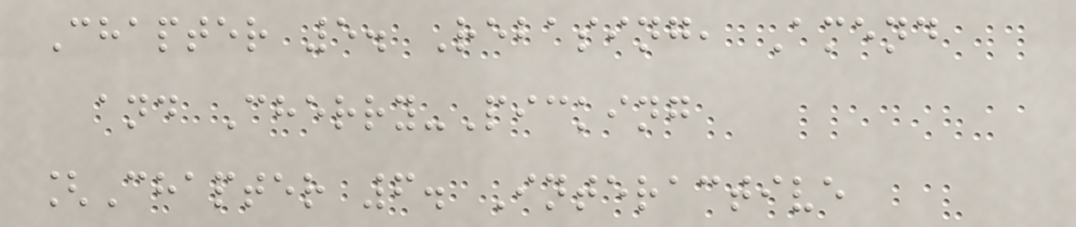Chapter 5. Rebasing, Amend
and Cherry-Picking
[Chapter 6. Interactive
